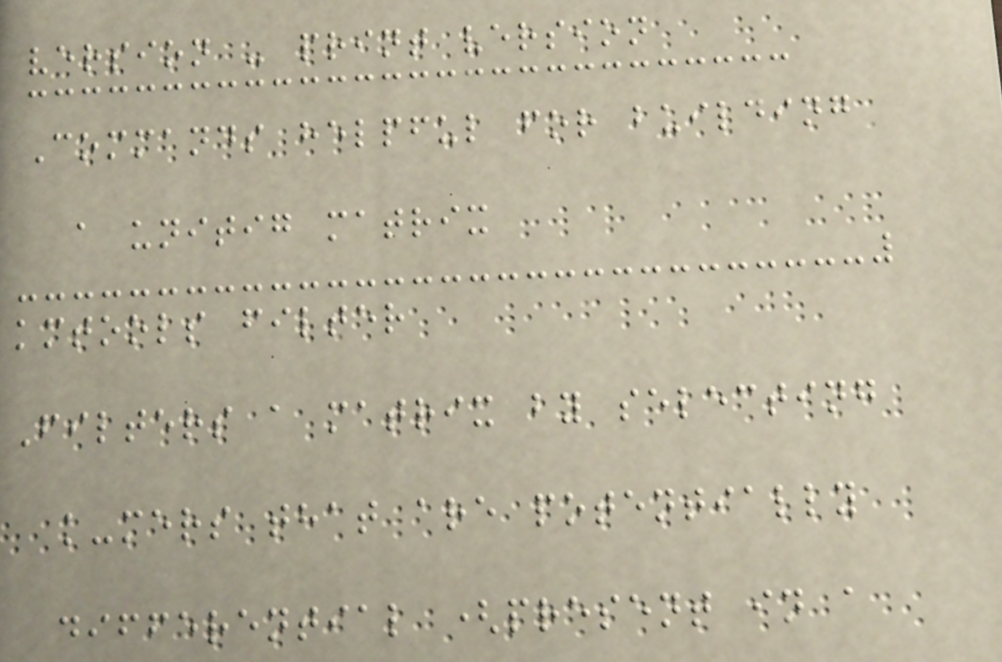version - print version
Commands helpful for building
a unitig matrix
kmtools filter
Filters a matrix by selecting
k-mers that are potentially
differential (present in a
